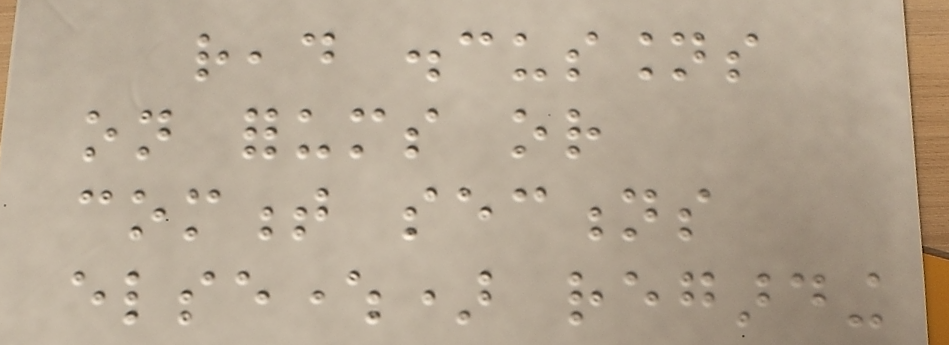read discussions
on forums or
comment sections
elsewhere) regarding
